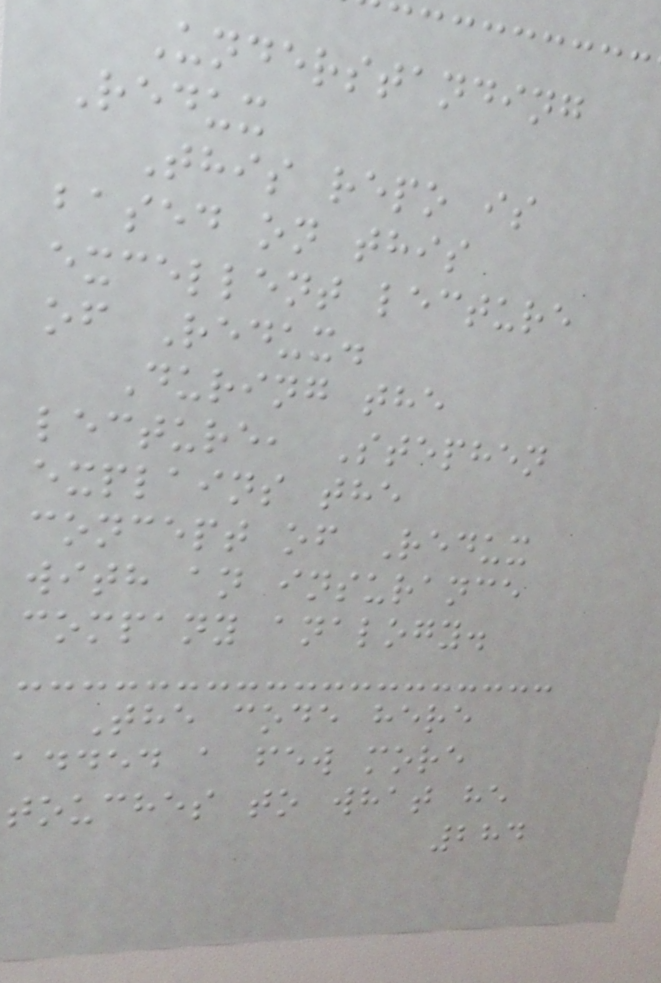Understanding
Redux
This repo is
based on this
excellent lecture
of Redux.
During the
lecture, Stephen
explains the
concept of Redux
with an insurance
company analogy.
The code here
added a few more
touches to what he
284
